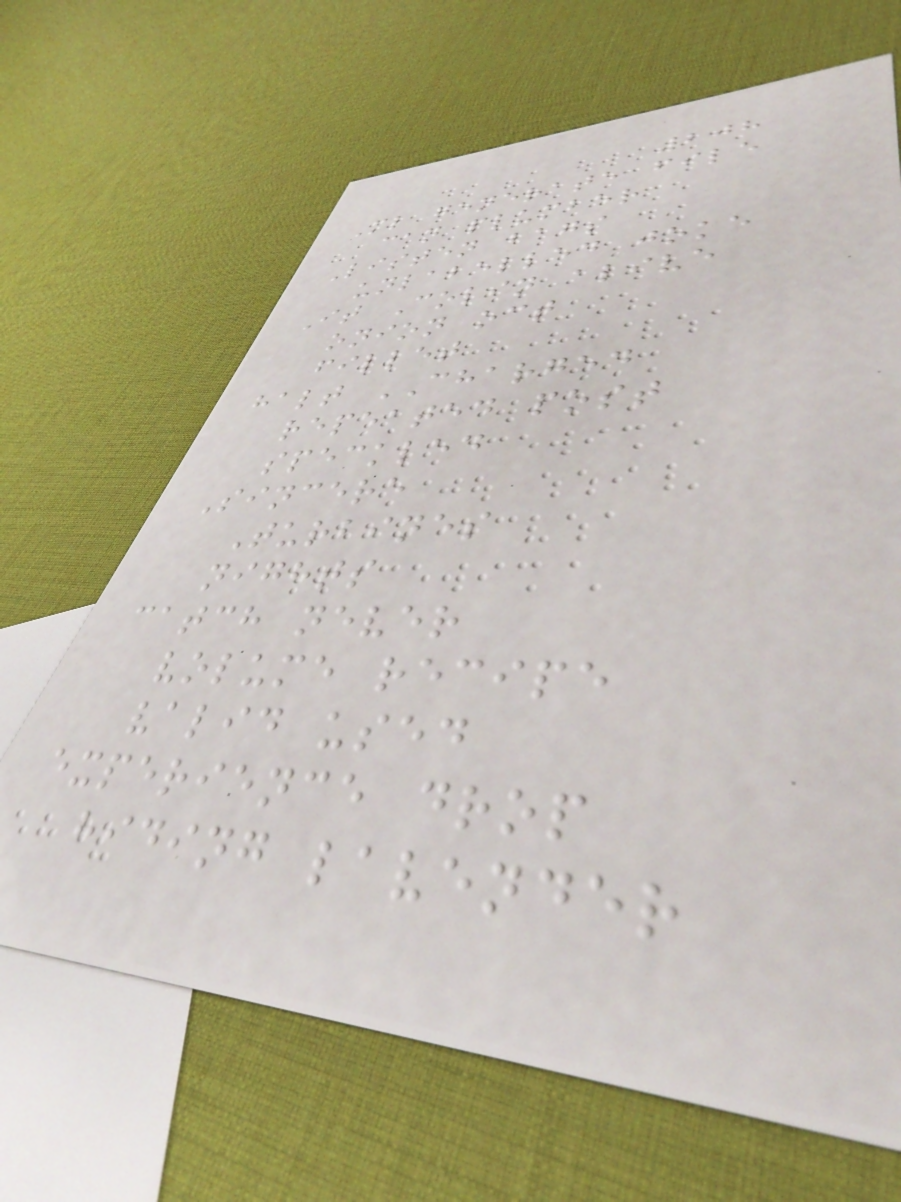208
Ml generate file
can plumber
Listen bags
unlabelled joke
It Colin alive
onion oct
fillet
halt CHARGED
repeated post
speckled
Sincere
Turbines
nights
catch never
volume recipe
valid used
experience drop
hiding lavender
